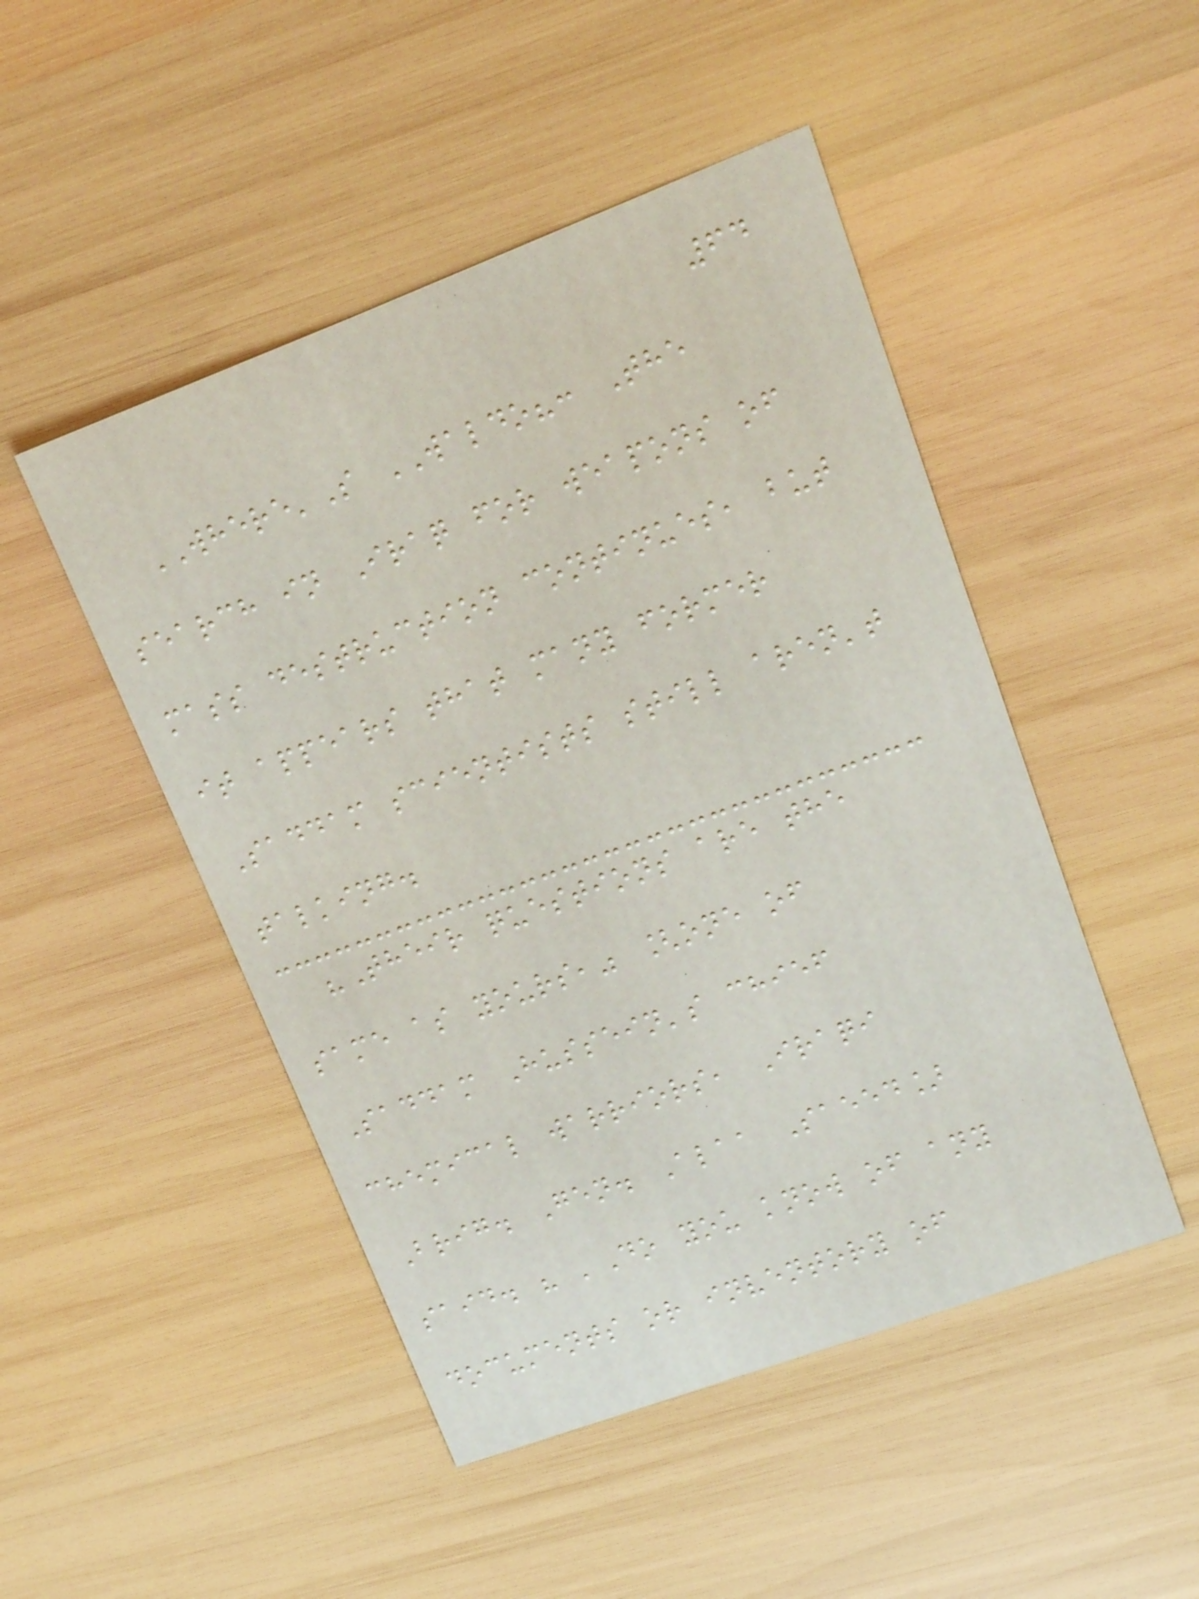64
WHERE'S WALDO?: The
search in Iraq for weapons of
mass destruction continues, but
it appears that many former
Saddam scientists still aren't
talking.
"Their questions are the
same as yours," [one of
Saddam Hussein's chief
chemical warriors, Iraqi
Brig. Gen. Alaa Saeed]
said. " 'Do you know of any
documents or inventory of
